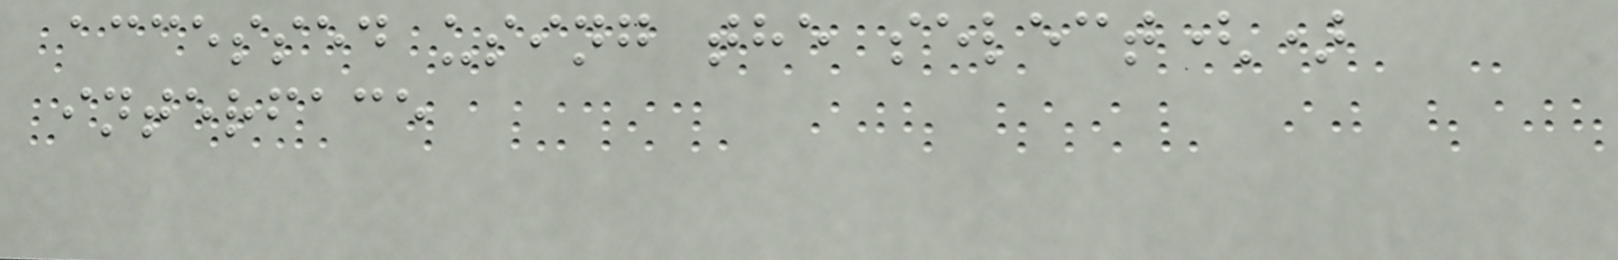accessed using the select()
interface
